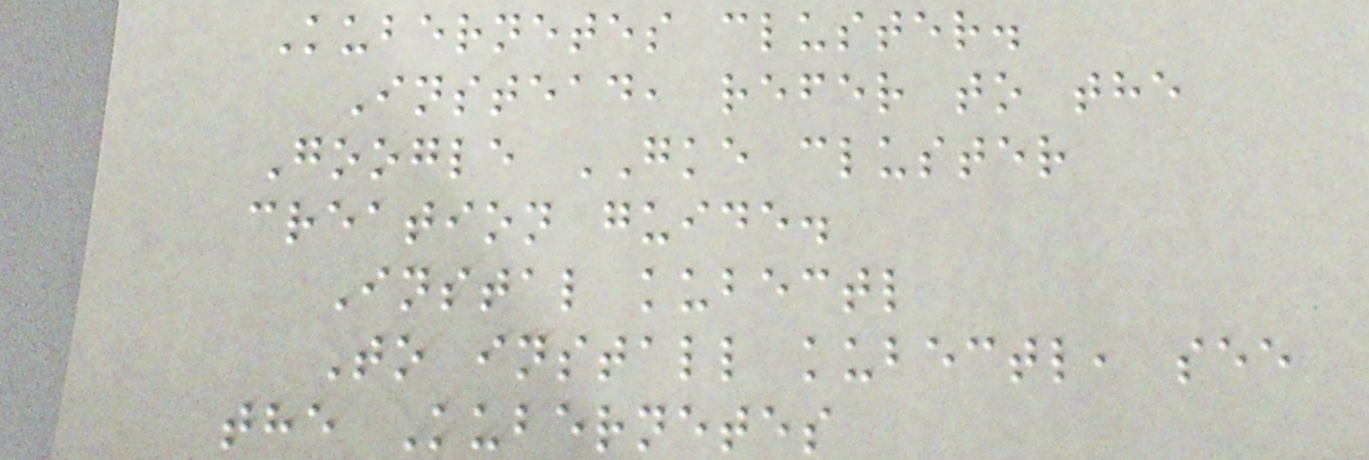Kubernetes cluster.
Instead, refer to the
Google GKE cluster
creation guide.
Instal kubectl
To install kubectl, see
the Kubernetes
